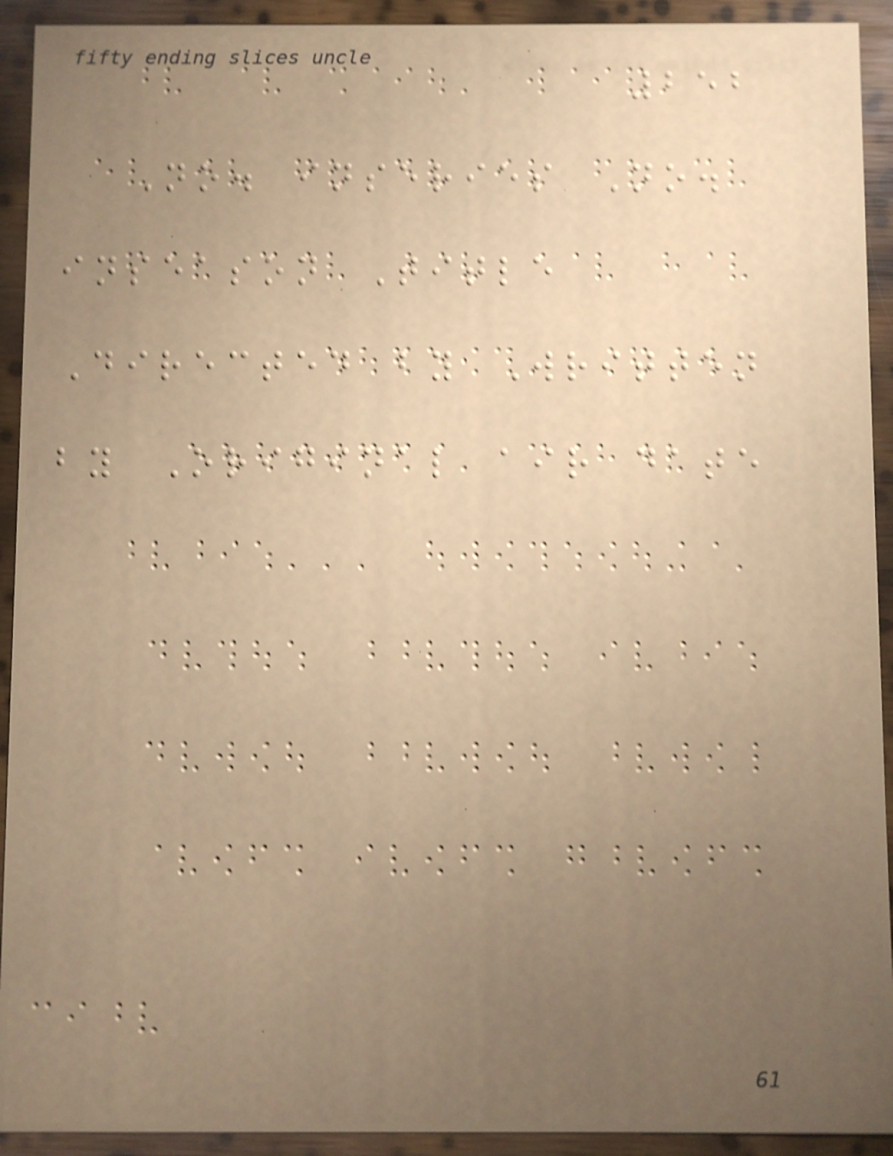252
No. inseries No.
inseason Title
Directed by Written
by Original air date
